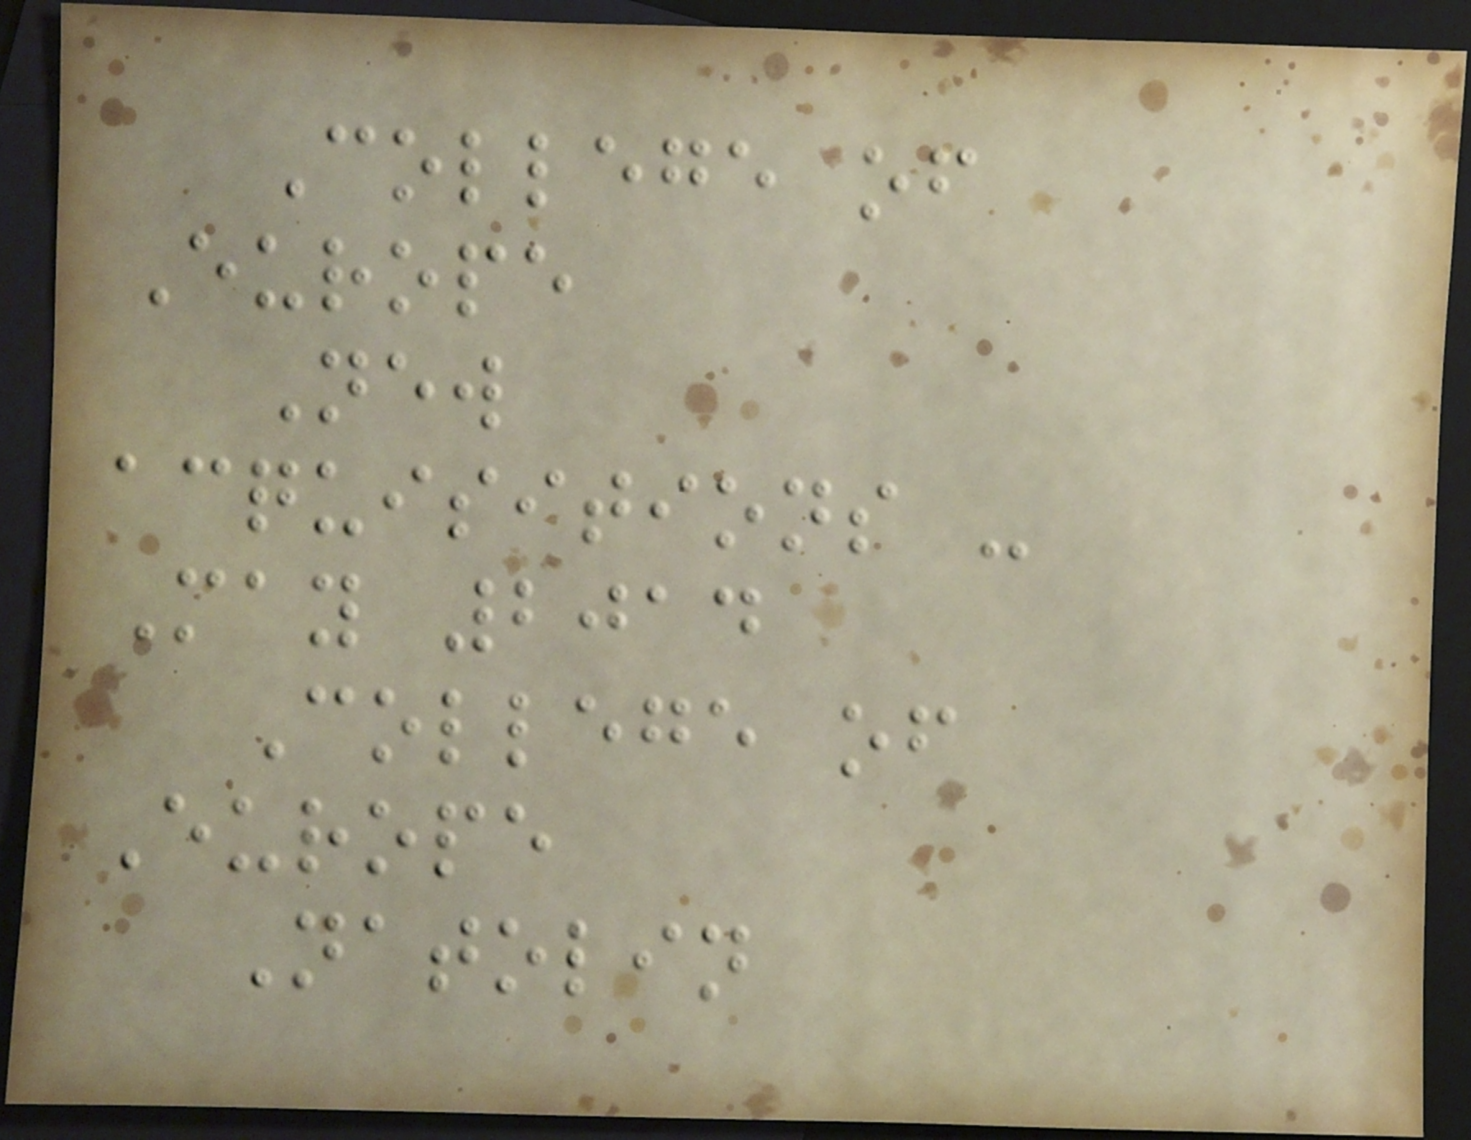College of
Europe
New
acquisitions -
May 2014
College of
Europe
Natolin
